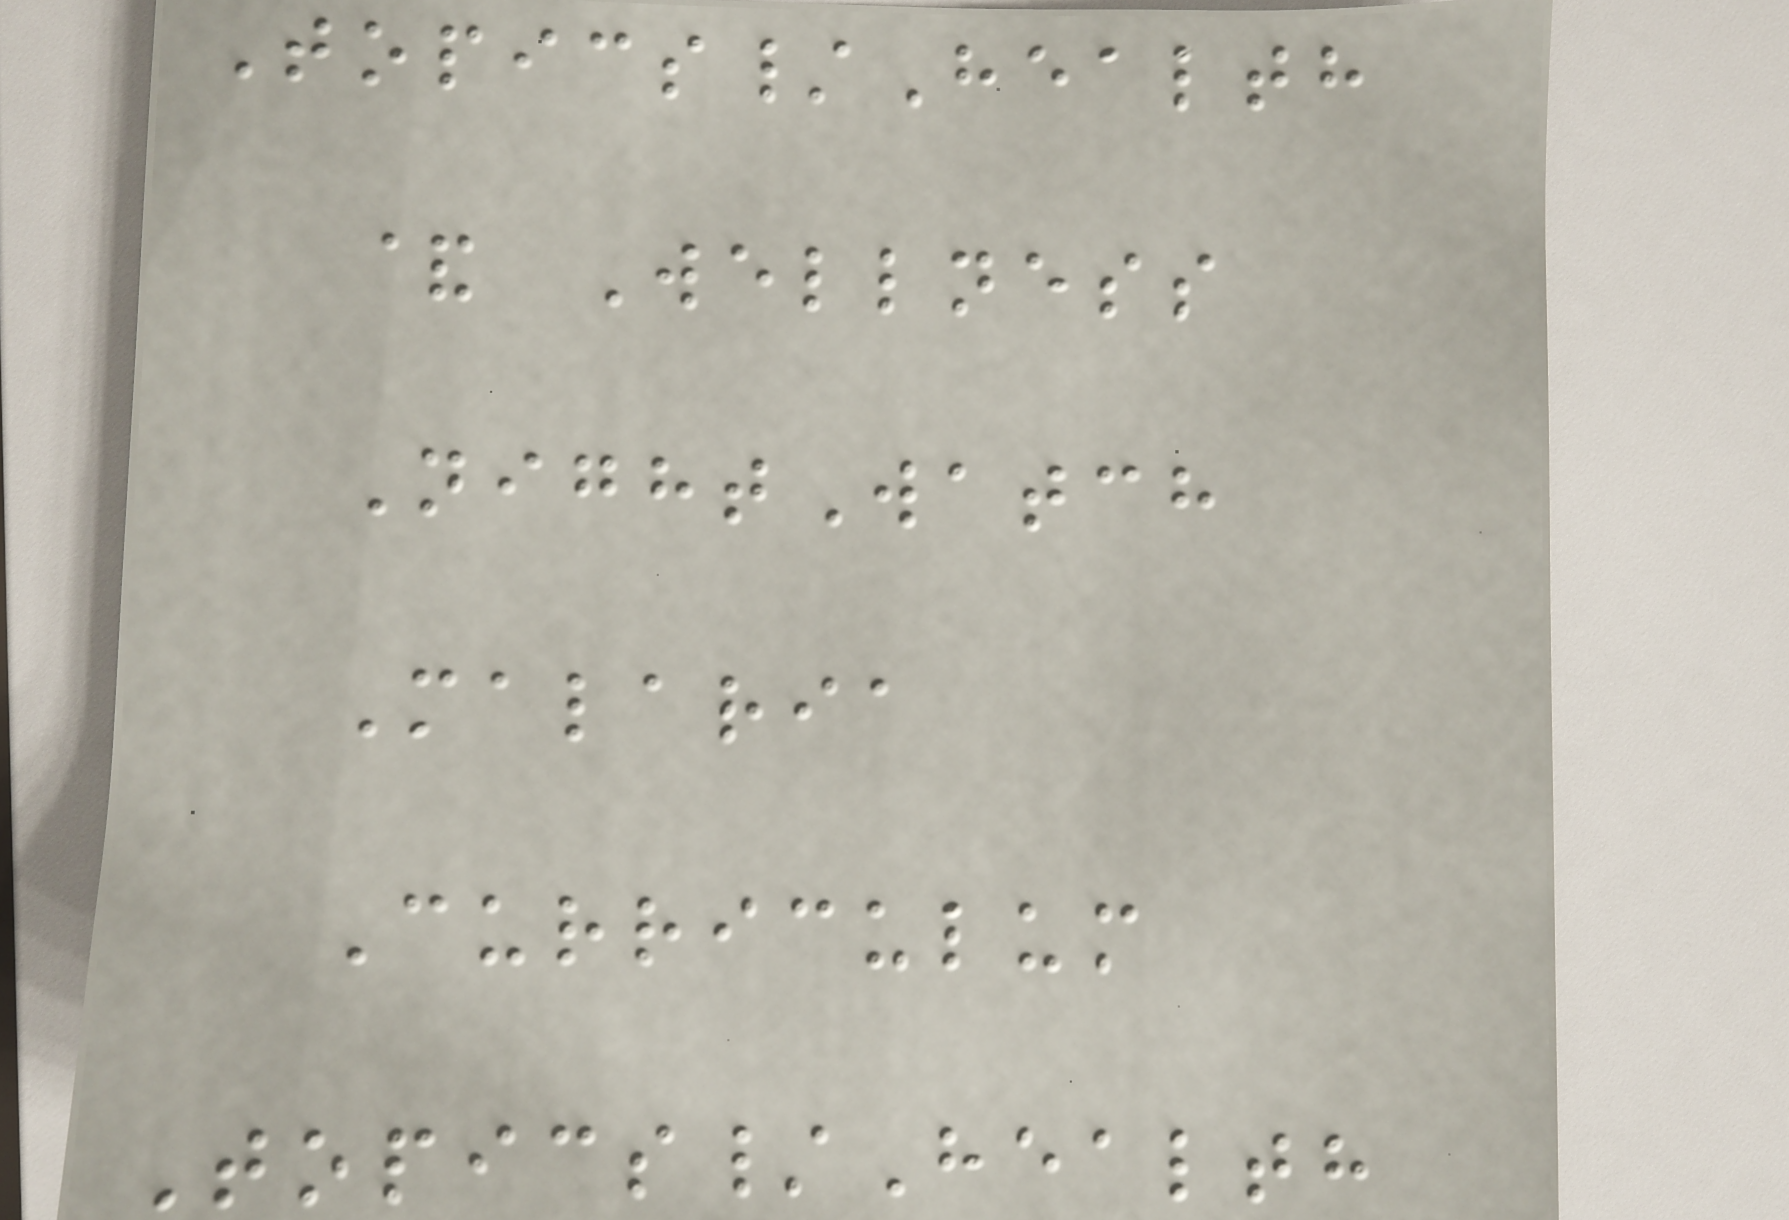Topics/Health
& Wellness
NightWatch
Malaria
Curriculum
Topics/Health
